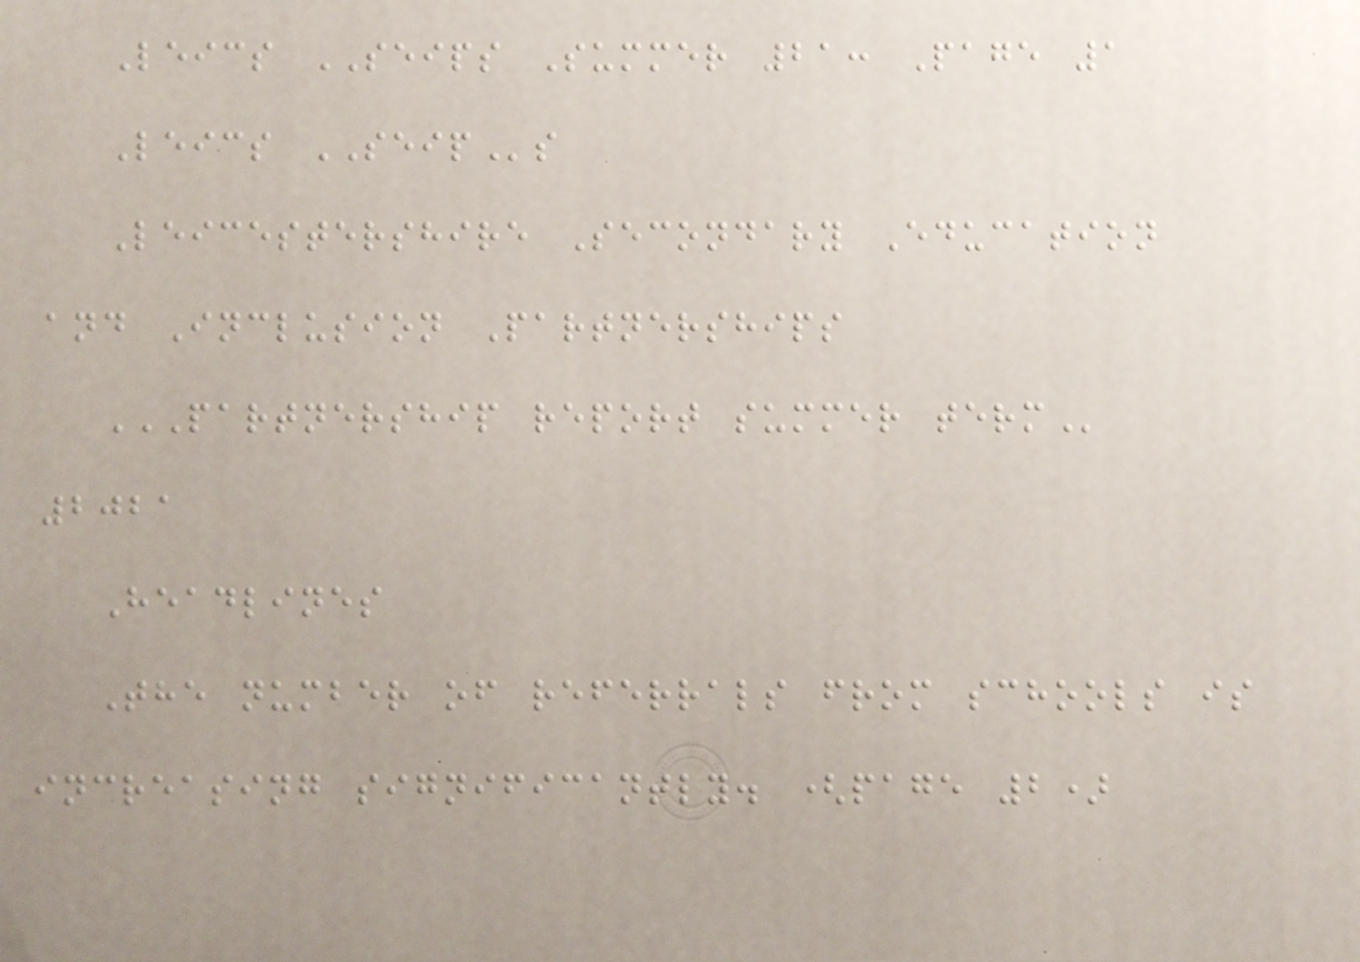Leics SEIPS Summer 21: Page 1
Leics SEIPs
Leicestershire Secondary Education
and Inclusion Partnerships
PARTNERSHIP REPORT SUMMER TERM
2021
Headlines
The number of referrals from schools is
increasing significantly. (page 2)
